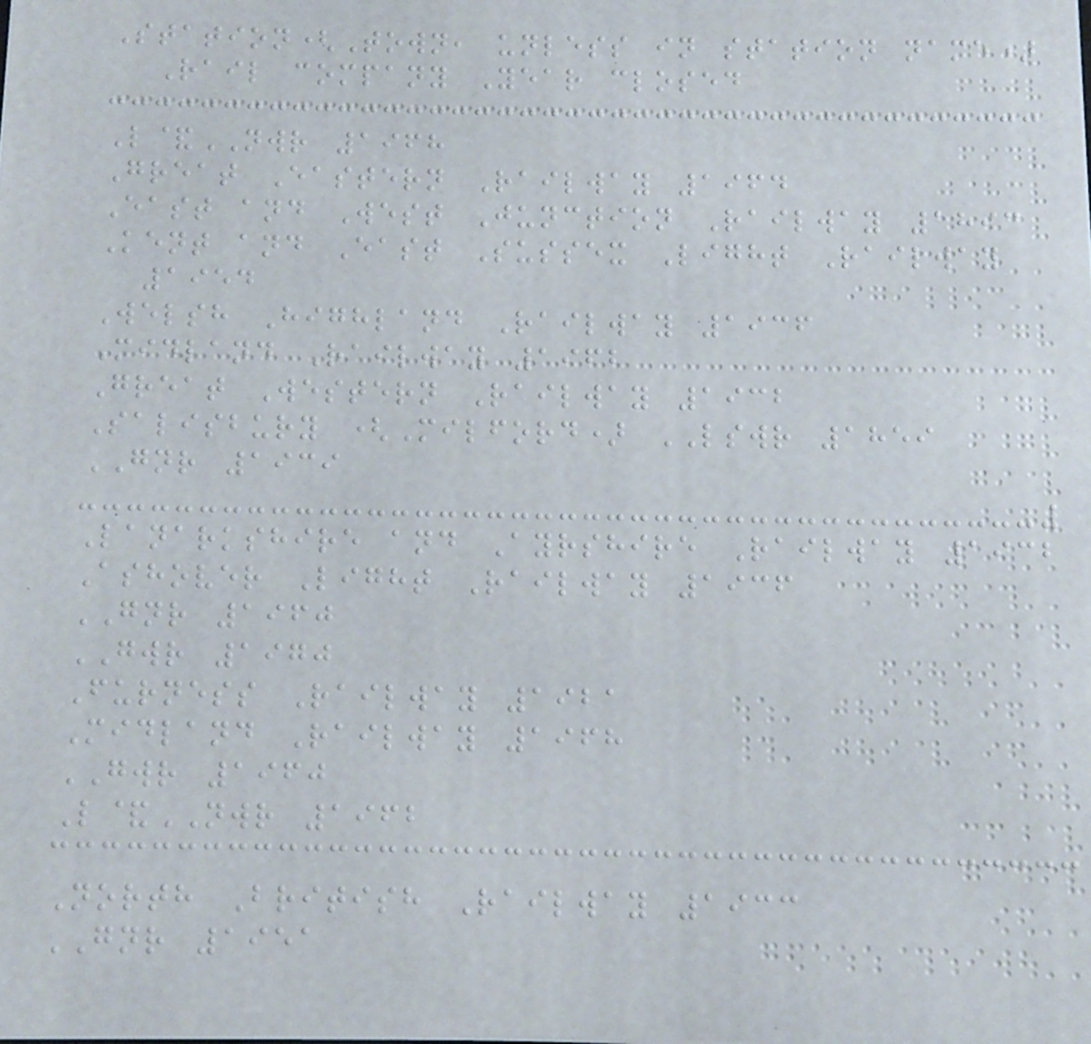Station(Town, unless in station name)
Rail company Year closed
L&NWR 1968
Great Eastern Railway 1964
East and West Junction Railway 1893
Kent and East Sussex Light Railway
1954
Welsh Highland Railway 1936
Midland Railway 1962
Great Western Railway 1932
Salisbury (Milford) LSWR 1859
GNR 1939
Lanarkshire and Ayrshire Railway 1932
Ashover Light Railway 1936
GNR 1960
GWR 1970
Furness Railway 1921
Midland Railway 1968
GWR 1960
L&NWR 1962
North British Railway 1933
GNR 1951
